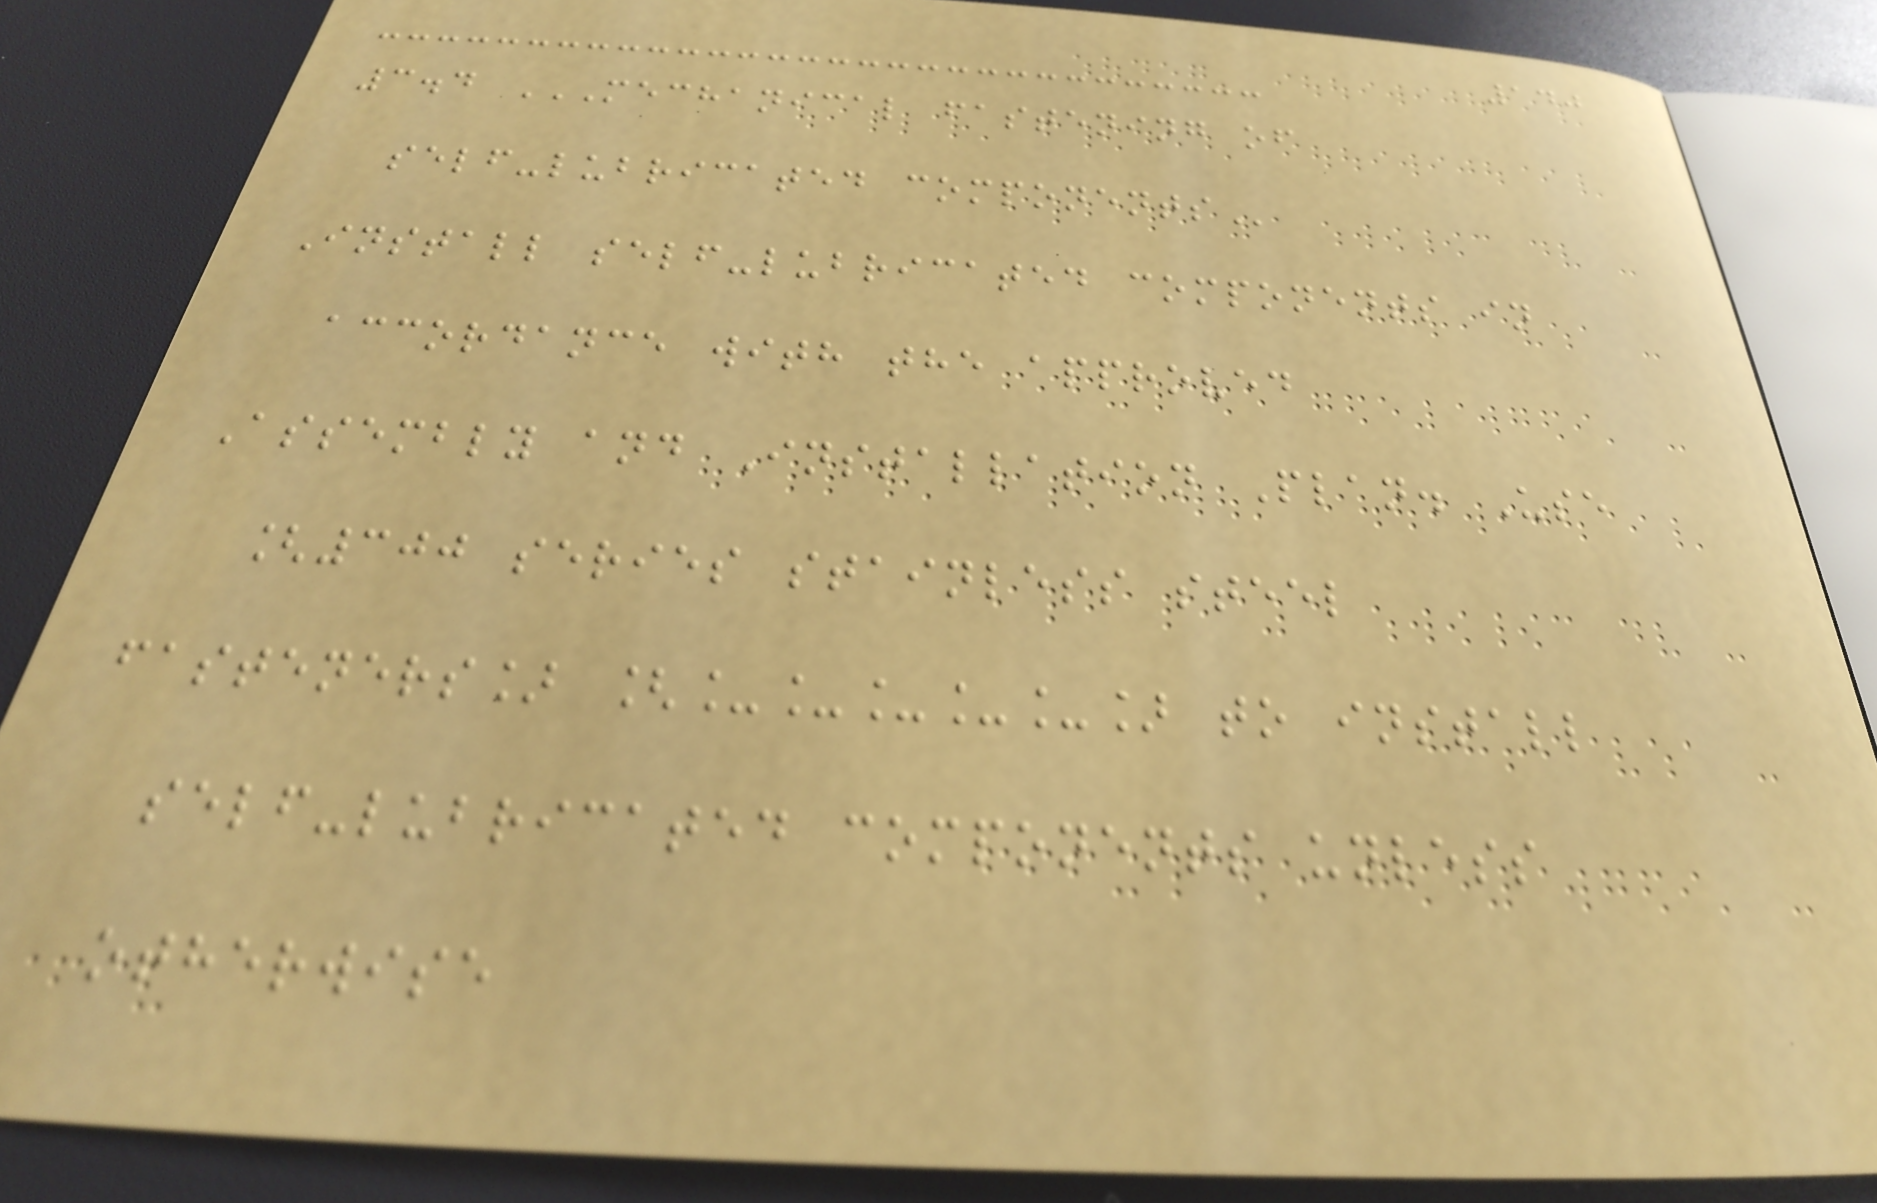140
3.4 MECHANICAL FASTENING OF
SELF-LUBRICATED COMPONENTS
Install self-lubricated components in
accordance with the approved
Assembly and Installation Plan. Use
[300 series stainless steel
fasteners] [_____] to install
self-lubricated components unless
otherwise
